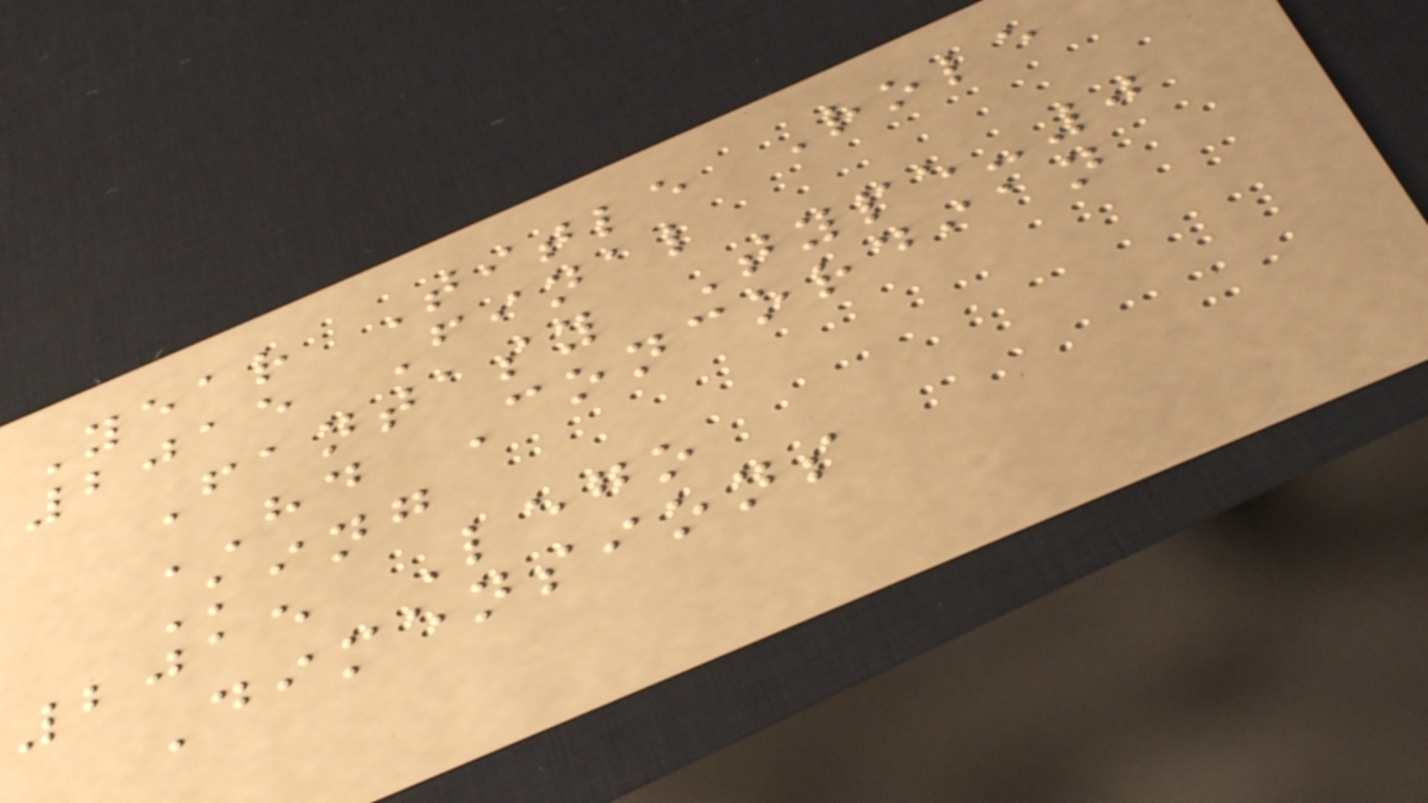Year Title Role
2015 Final
Fantasy Type-0
HD Concordian
King
2015 Lego
Dimensions
